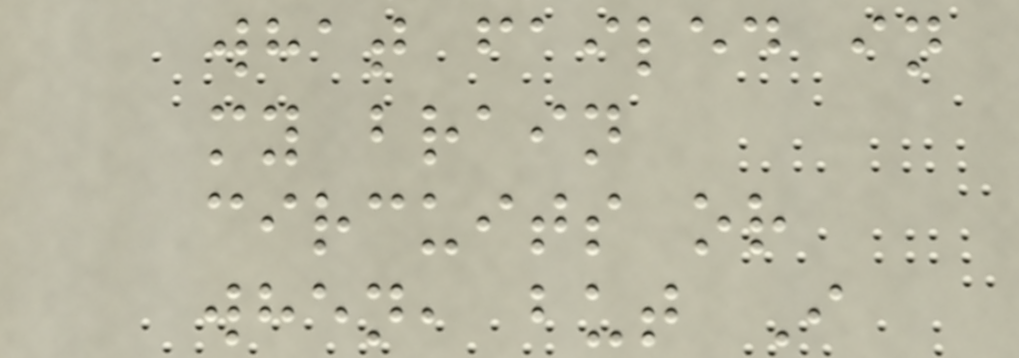what failed in
my brain
circuits or
when, but I
